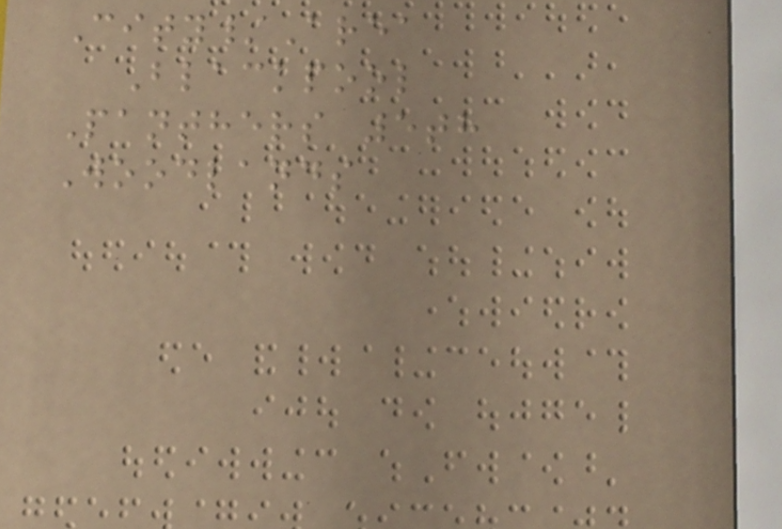City/Area
Blackpool
Panthers 5th
Woodlands
